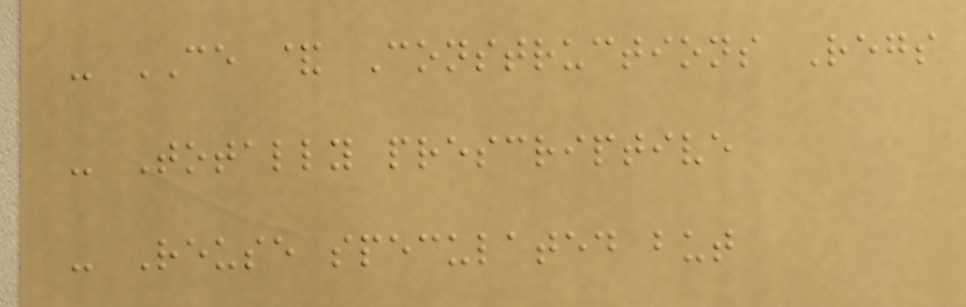- CE & Constructions Regs
- Totally prescriptive
- Reuse speculated but
